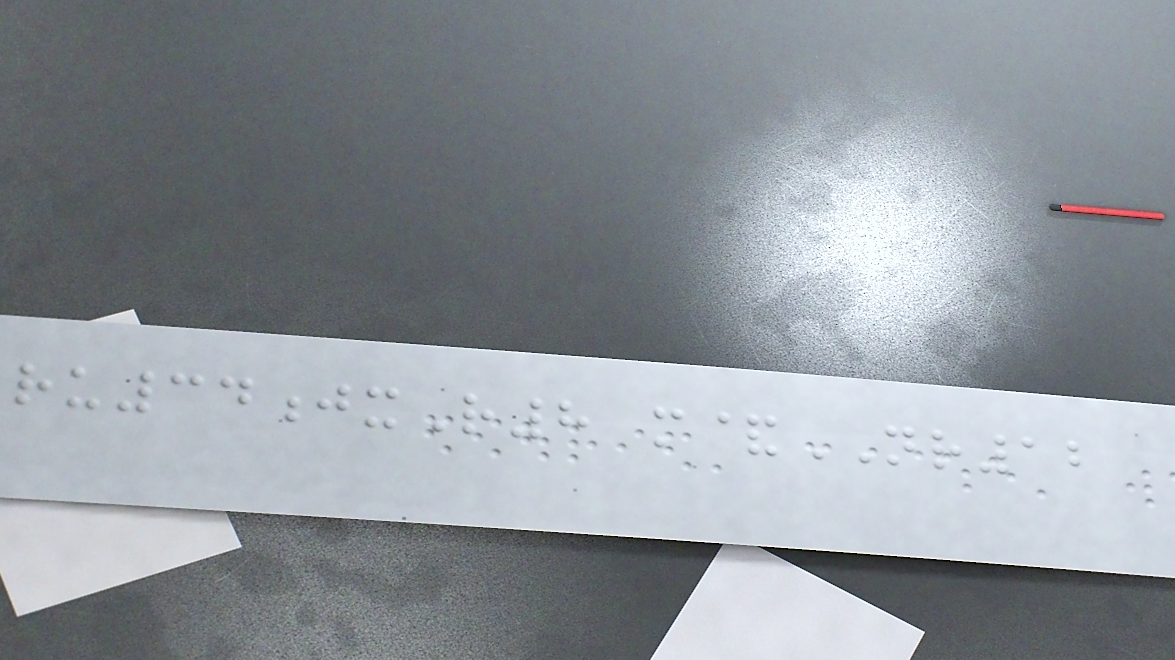ru34jxR8 m&NR12
